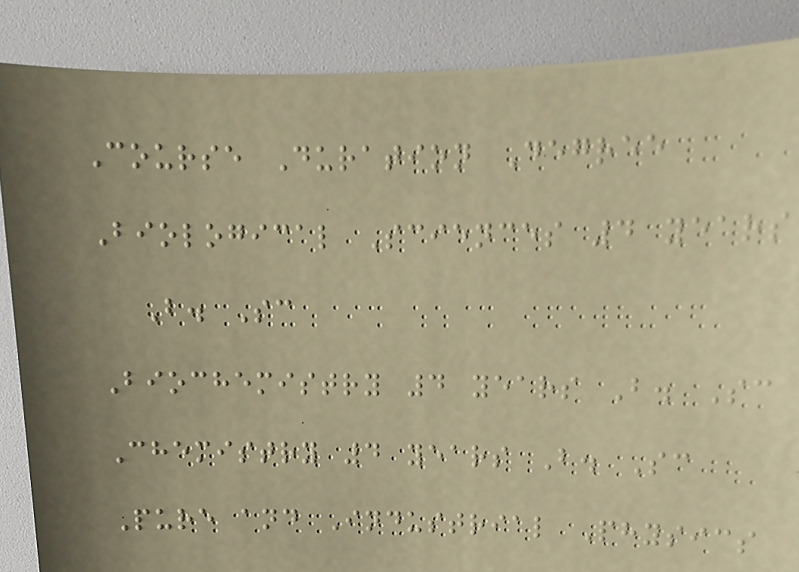Course Duration Degree
Biological Sciences 4 years
B. Sc
Biochemistry 4 years B. Sc
Chemistry 4 years B. Sc
Pure and Industrial Physics
